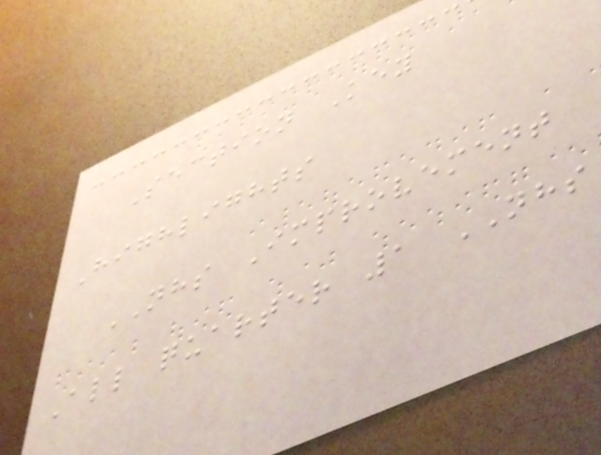Section Key
Highlights
NHS Improvement
All quarter 1 NHS
